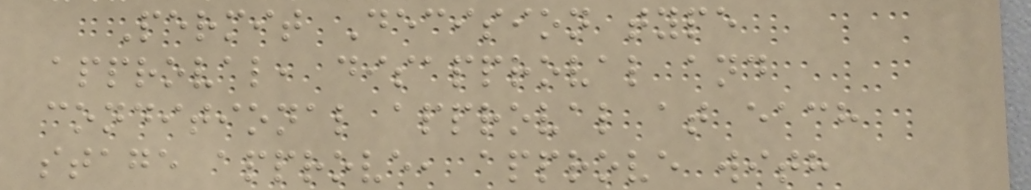Permit Decision type
approval, disapproval and
conditional approval at each
stage approve, approve with
